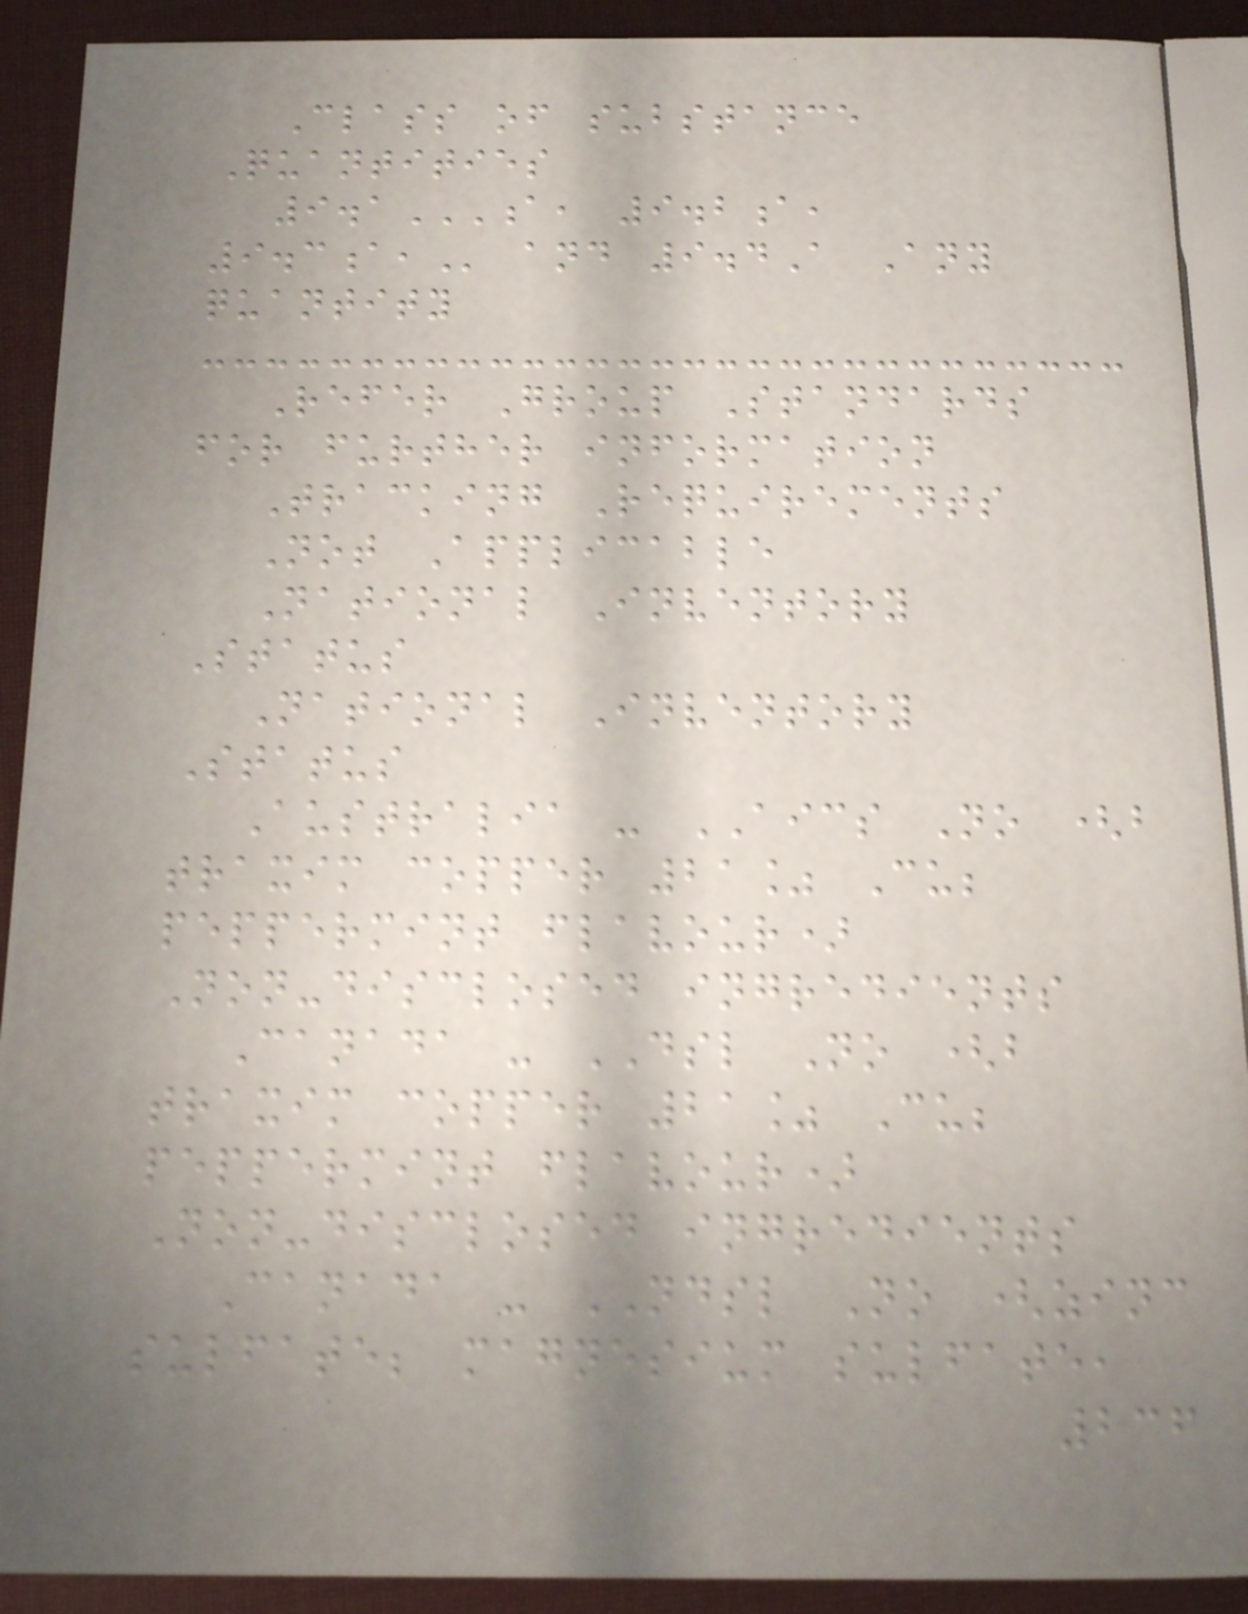Class of substance
Quantities
9.1A, 9.2A,
9.3A, and 9.4A Any
quantity
Refer Group Standards
for further information
Tracking Requirements
Not Applicable
National Inventory
Status
National Inventory
Status
Australia - AICS No (b
traxim copper 21% Cu;
peppermint flavour)
Non-disclosed ingredients
Canada - DSL No (b
traxim copper 21% Cu;
peppermint flavour)
Non-disclosed ingredients
Canada - NDSL No (zinc
sulfate; magnesium sulfate,
236
